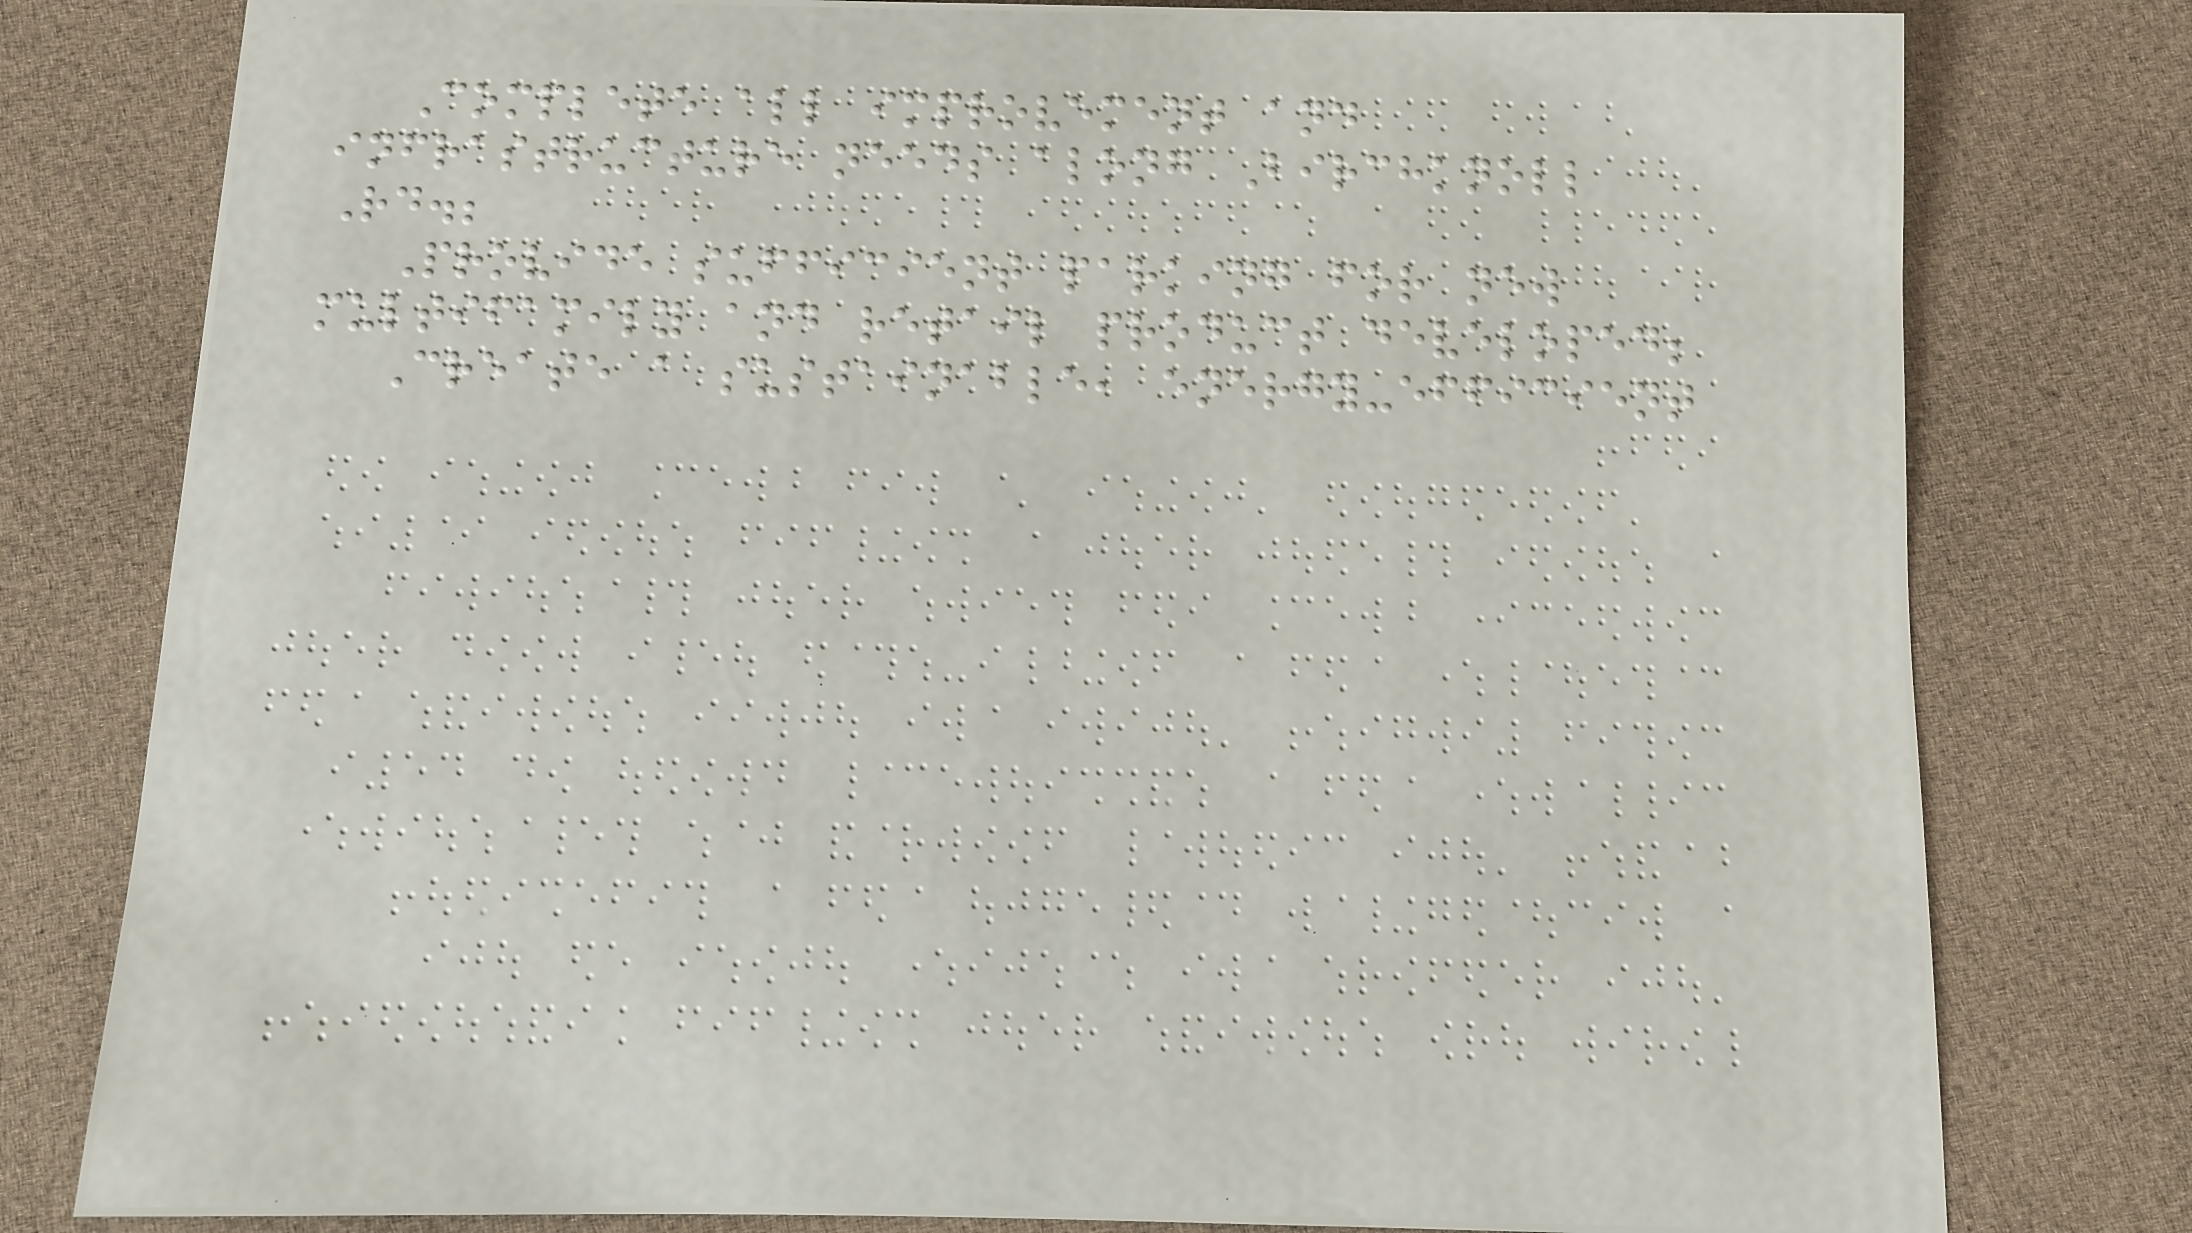Complete all improvement and
infrastructure needs along Birchknoll
Rd.;
Provide sufficient parking for new
multifamily and retail product developed;
Create a sustainable, energy-efficient
